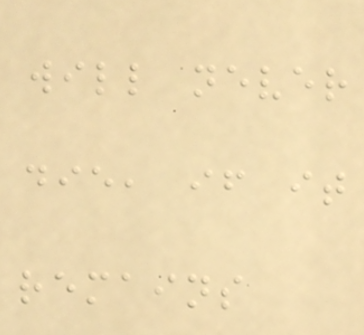will never
die, if it
remains
